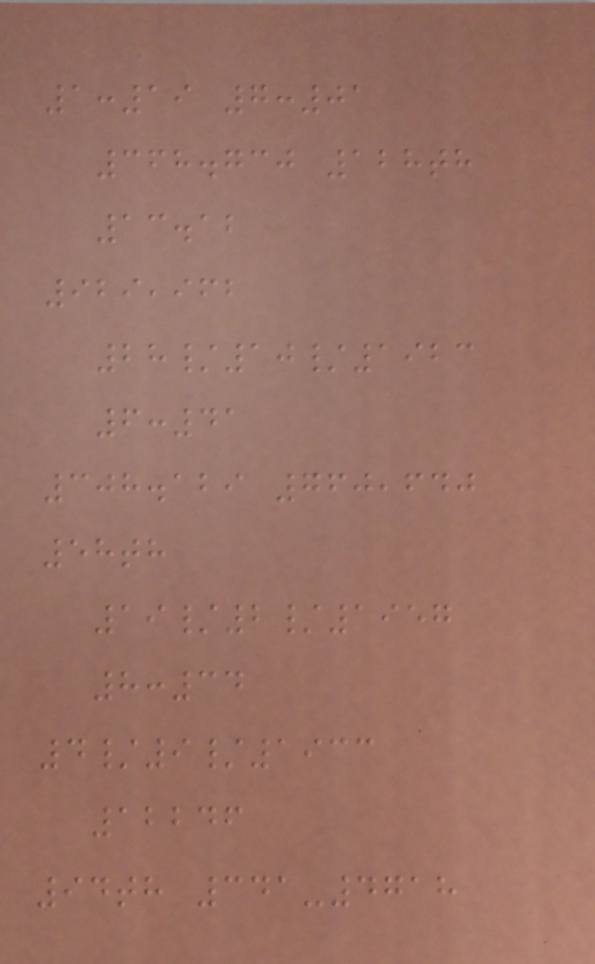1:19 7:01
368.730 128th
13.12
929,962
28/10/1923
6:41
308.129 760,640
58th
19/2/1957
8:34
4/9/1933
12246
94th 341-4718
